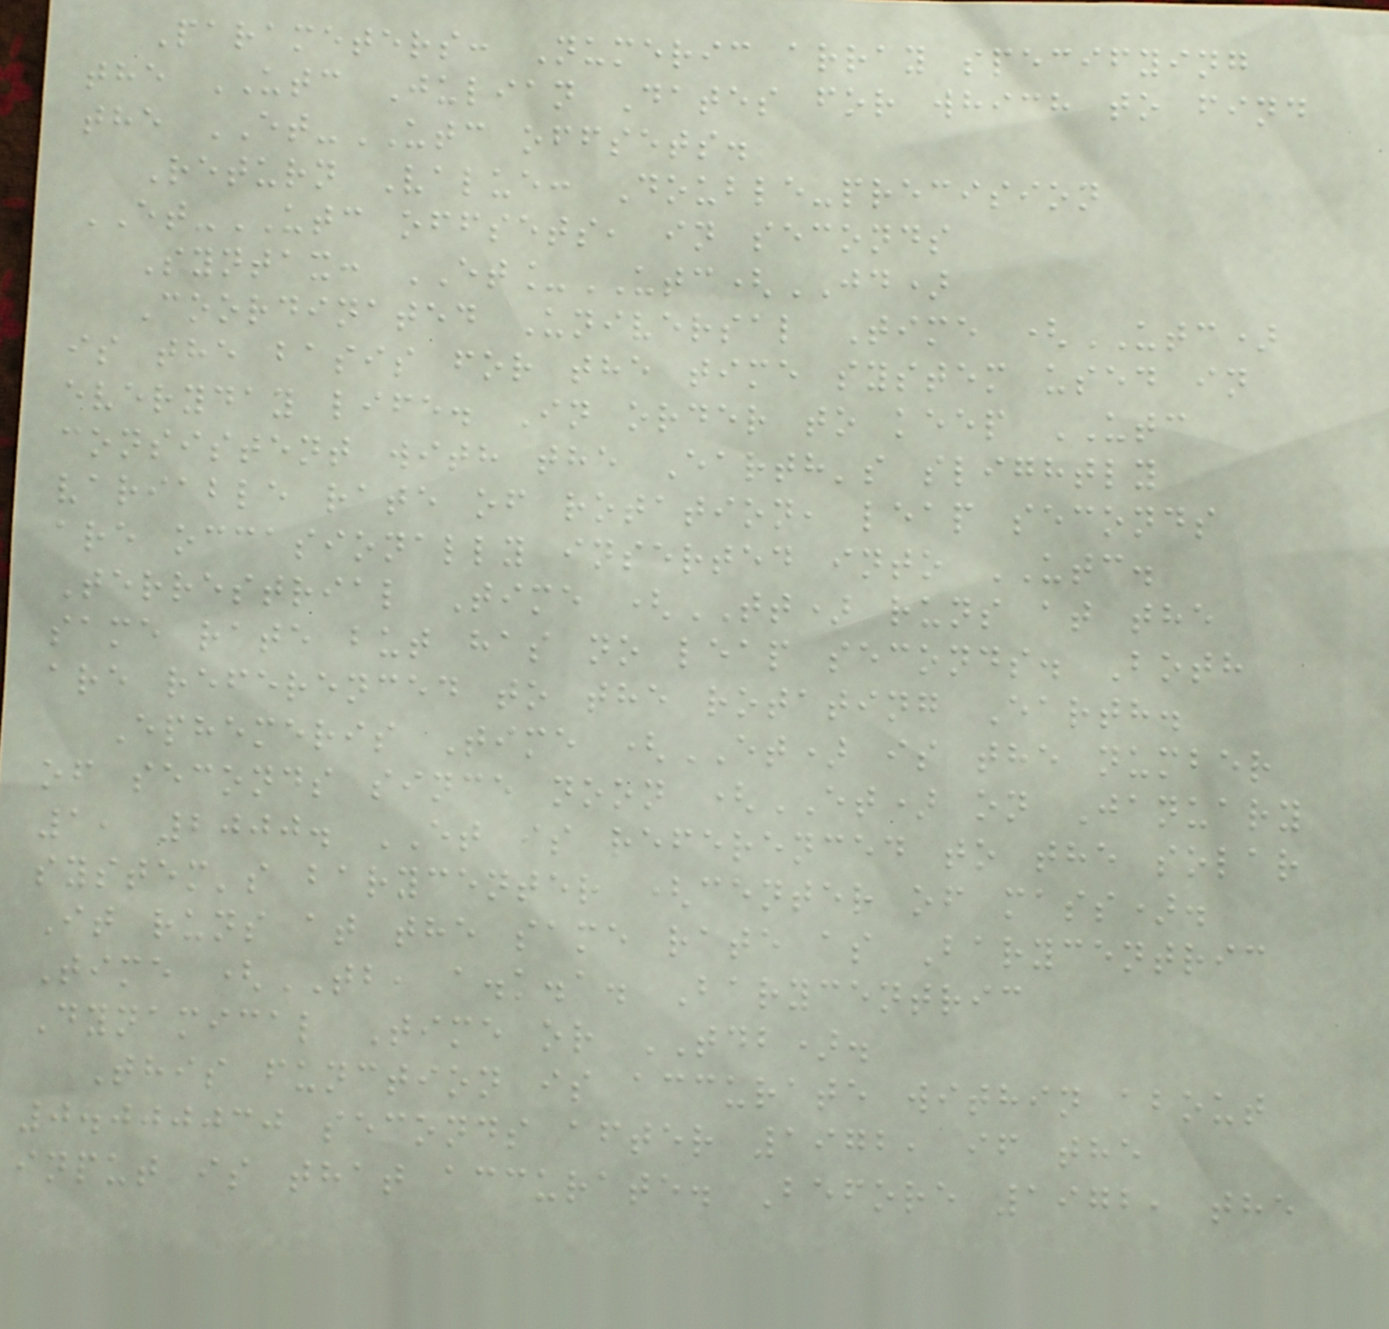Parameters: Numeric array specifying
the UTC Julian Dates for which to find
the ET-UTC offsets.
Return Value: Double-precision
ET-UTC offsets, in seconds
Syntax: ET_UTC(JD)
Coordinated Universal Time (UTC)
is the basis for the time system used in
everyday life. In order to keep UTC
consistent with the Earth's slightly
variable rate of rotation, leap seconds
are occasionally inserted into UTC.
Terrestrial Time (TT) runs at the
same rate but has no leap seconds. Both
are referenced to the rotating Earth.
Ephemeris Time (ET) is the number
of seconds since noon (ET) on January
1, 2000. ET is referenced to the solar
system's barycenter (center of mass).
It runs at the same rate as Barycentric
Time (TB, a.k.a. Barycentric
Dynamical Time or TDB).
This function is accurate within about
0.000030 seconds after 1972, if the
input is that accurate. Before 1972, the
